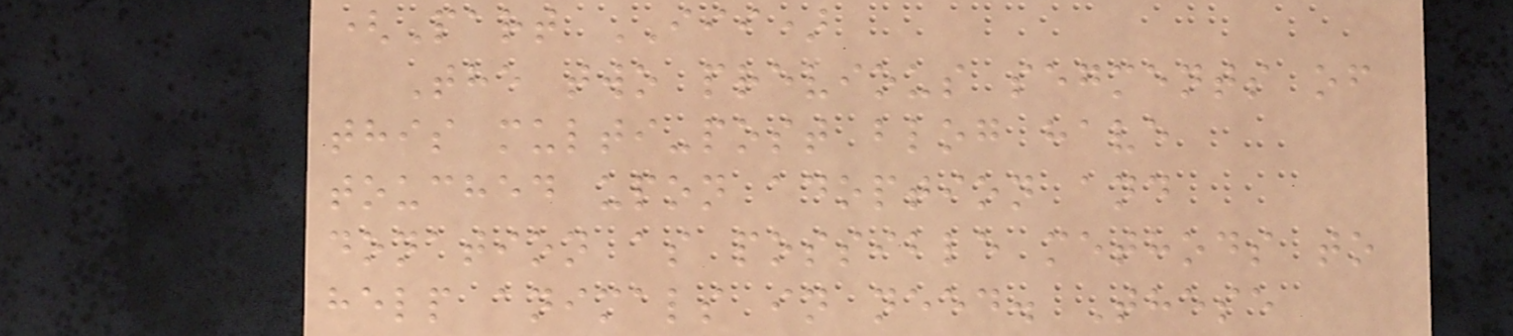(Part III)
The two previous segments of
this multi-post blog have
touched upon adoption and
donation as possible methods to
help animals in need. These
